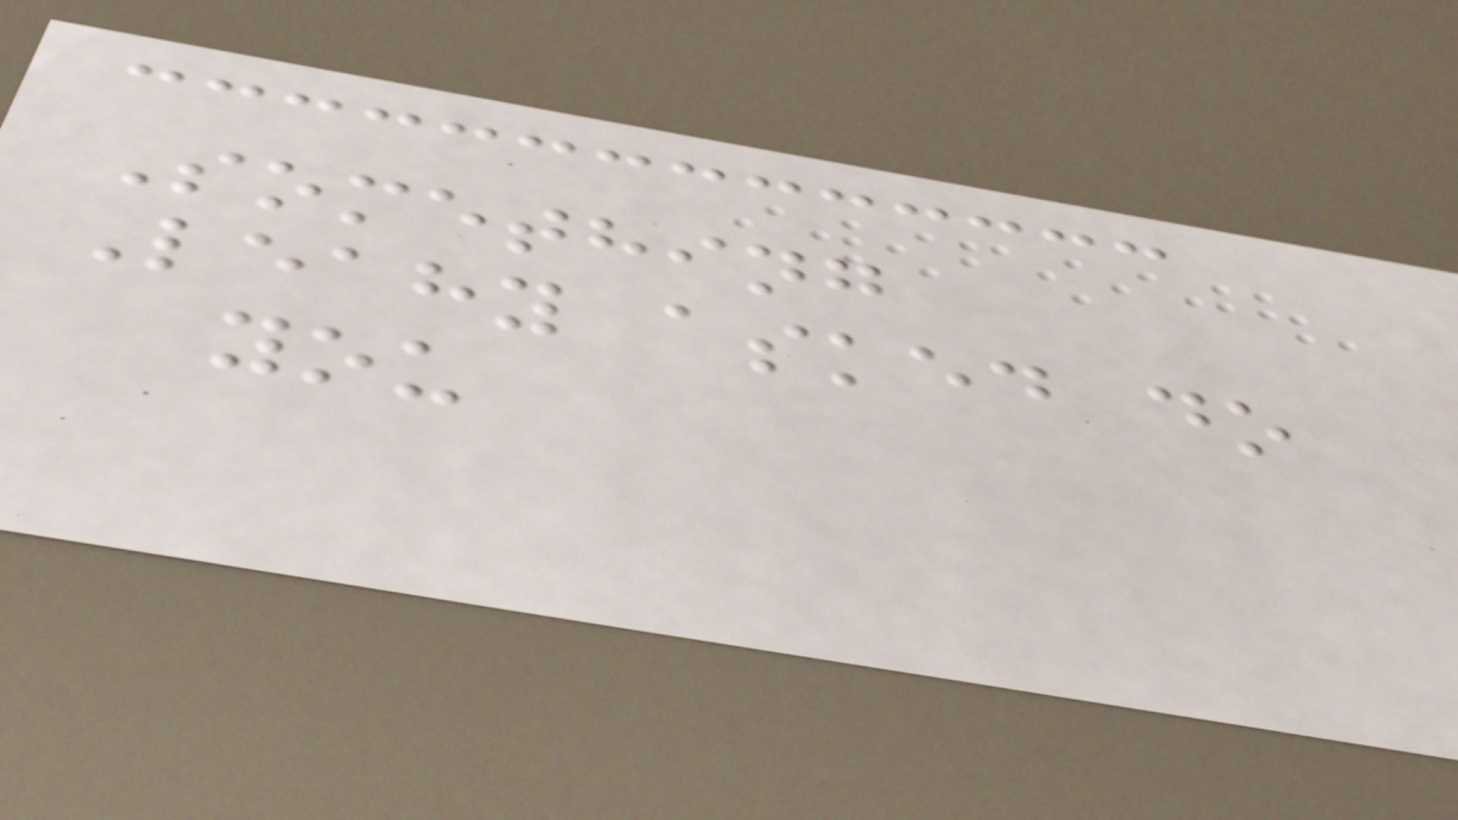Something
Leahy asked do
you
